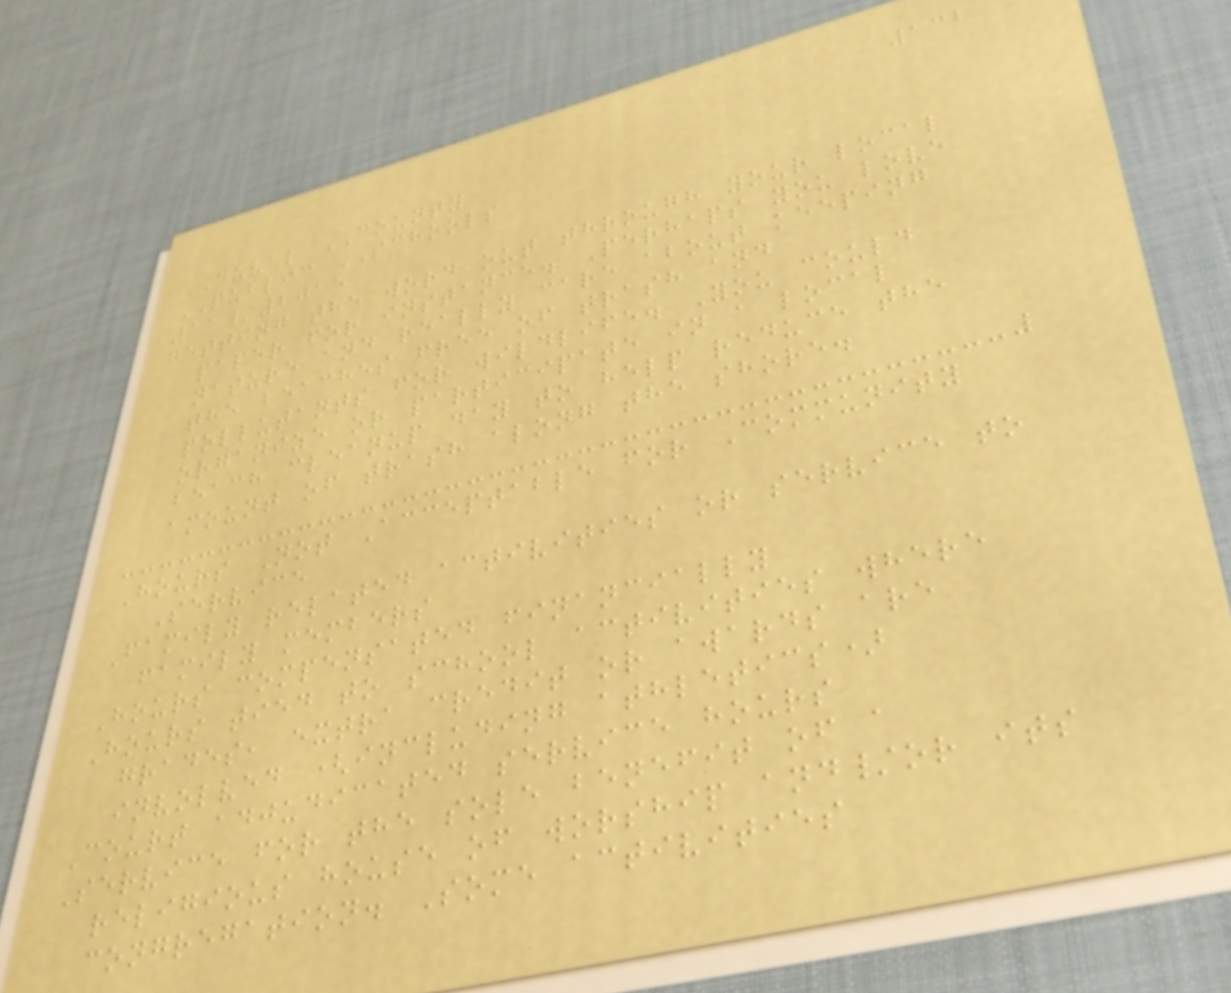132
DUVAL COUNTY
PUBLIC SCHOOLS
11/2015
getting the word out through your local
paper for instance. Perhaps you love
nature and really care about keeping
the beaches free of trash and
pollutants for wildlife. You could
organize or participate in a local
beach cleanup day to help reduce the
amount of trash along the shore.
Hours Not Acceptable for Community
Service
Family related activities or service to
family members
Hours compensated financially
Hours tied to school activities where
grades, extra credit or awards are
involved (including athletics)
Court adjudicated service hours
Service for the sole benefit of a
religious house of worship and/or its
congregation. Some activities
